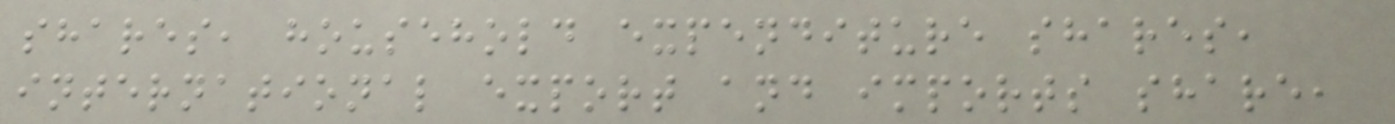shares, household expenditure shares,
international export and imports share,
